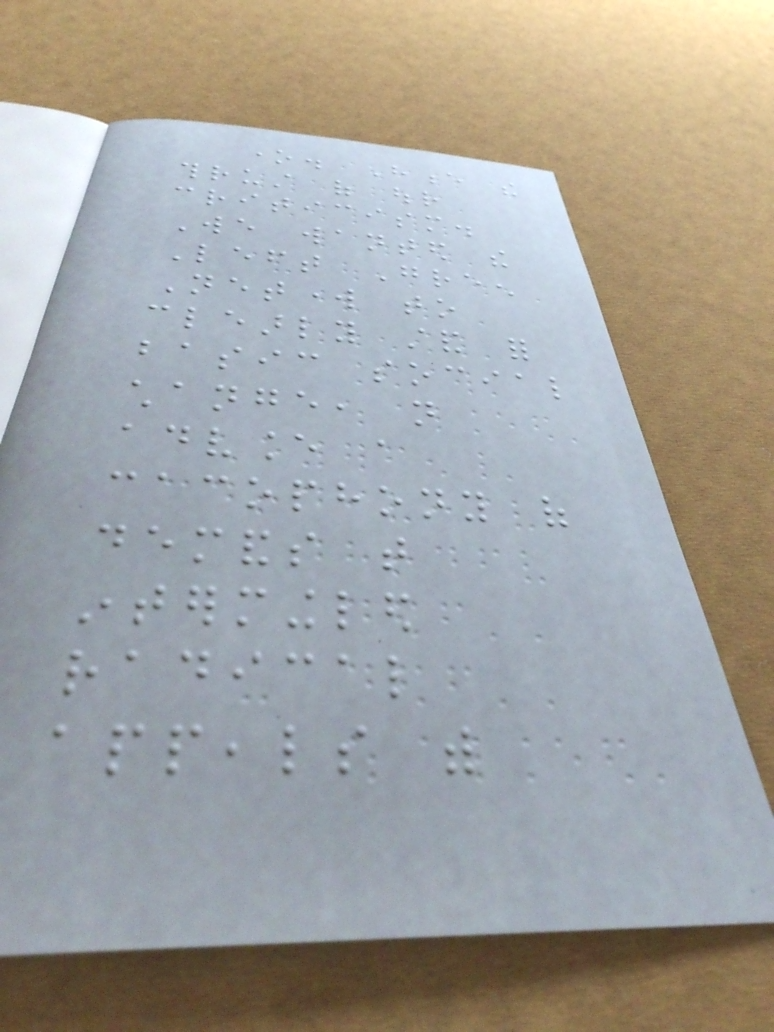one. Hence the
thrust of our
criticism.
We wanted the
Left Green
Network to
clearly stand for
basic social
change, not
advance a
cacophony of
demands that
intermingled
radical
appeals with
